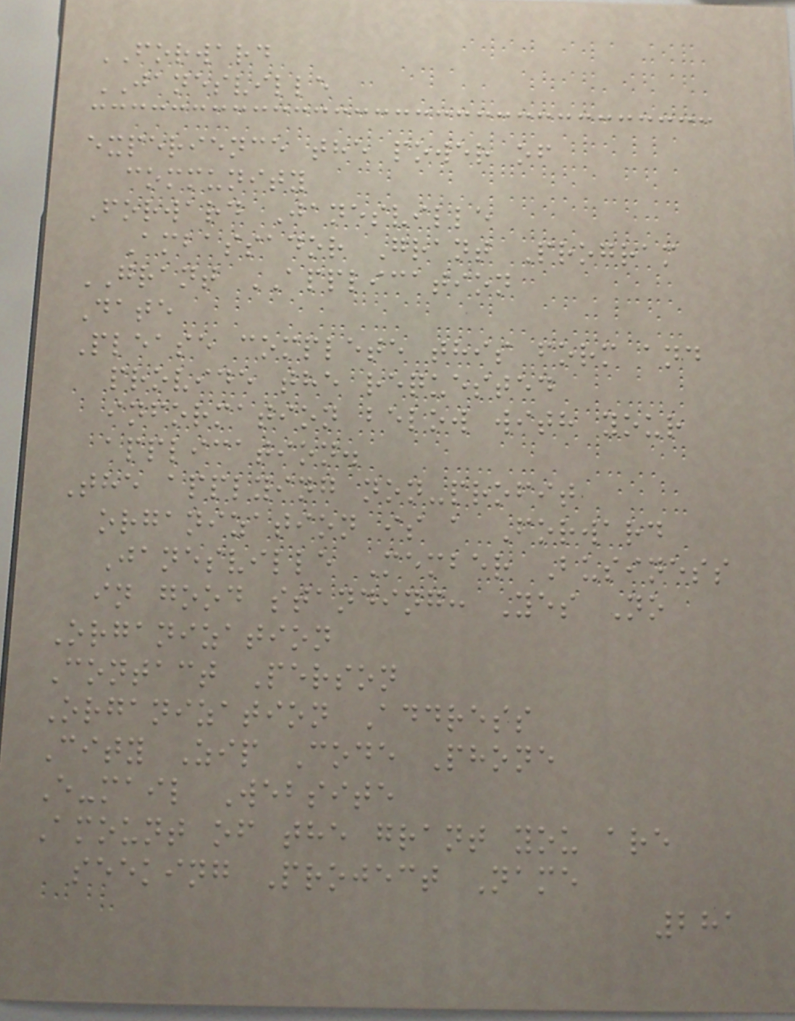FORWARD
JANESVILLE
experience the power of
community
Forward Janesville
Ambassador Grant Program
GRANT APPLICATION
Date
Please complete this form and
provide the requested
information below with your
application.
The applying non-profit
organization is a Forward
Janesville Member Business
in good standing: Yes No
Organization
Contact Person
Organization Address
City Zip Code Phone
E-mail Website
Amount of the grant you are
seeking Project Name
281
